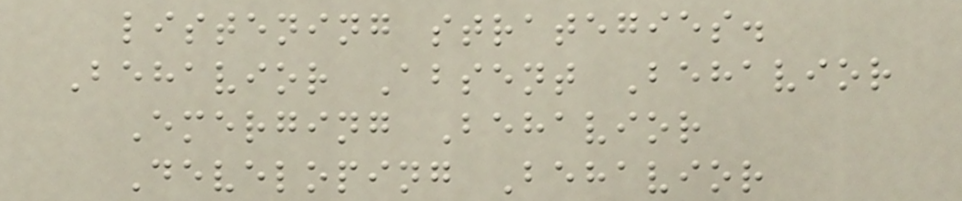listening strategies.
Behavior Absent Behavior
Emerging Behavior
Developing Behavior
